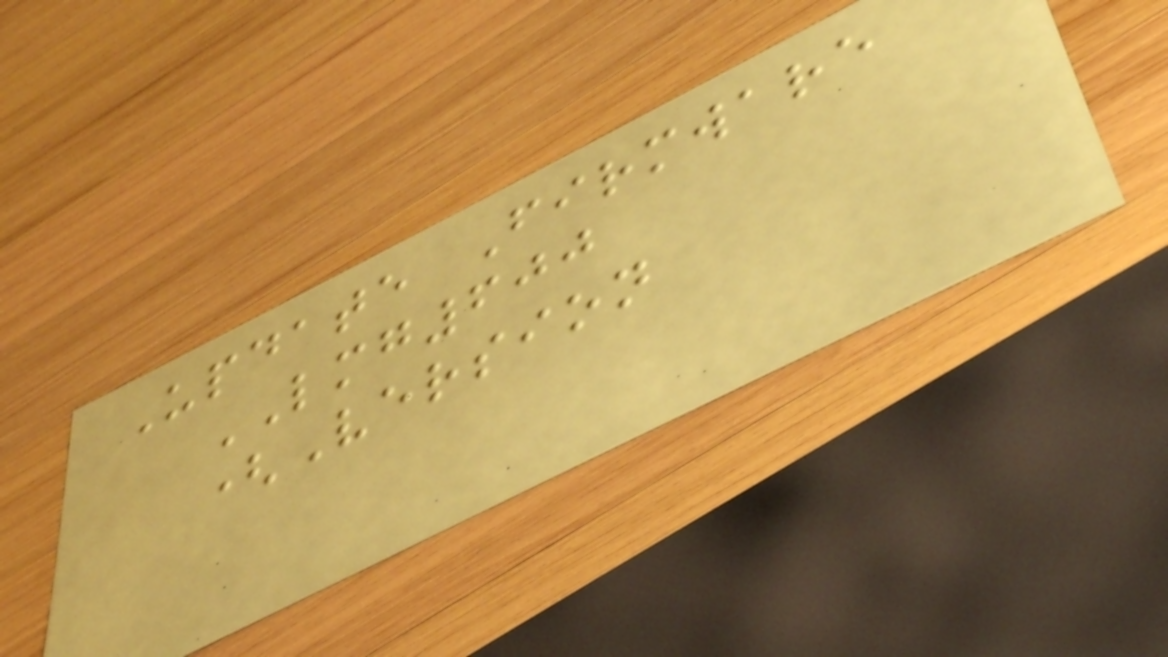Update Firmware
LMG600
(Version
